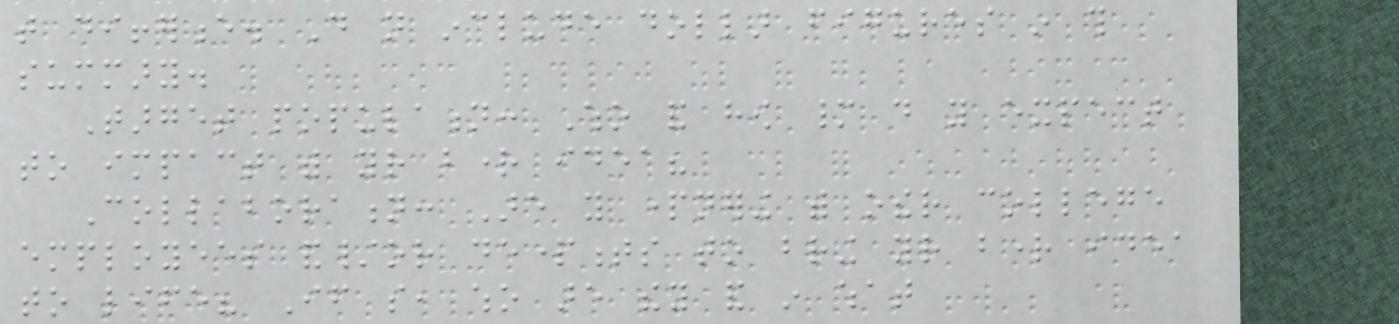that difference. Do not include dollar figures in this
summary.
Target population: Who and how many do you expect
to impact with your bright idea?
Collaboration: Are you partnering with other college
employees and/or departments to bring your bright idea
to life? If so, who are they and in what
